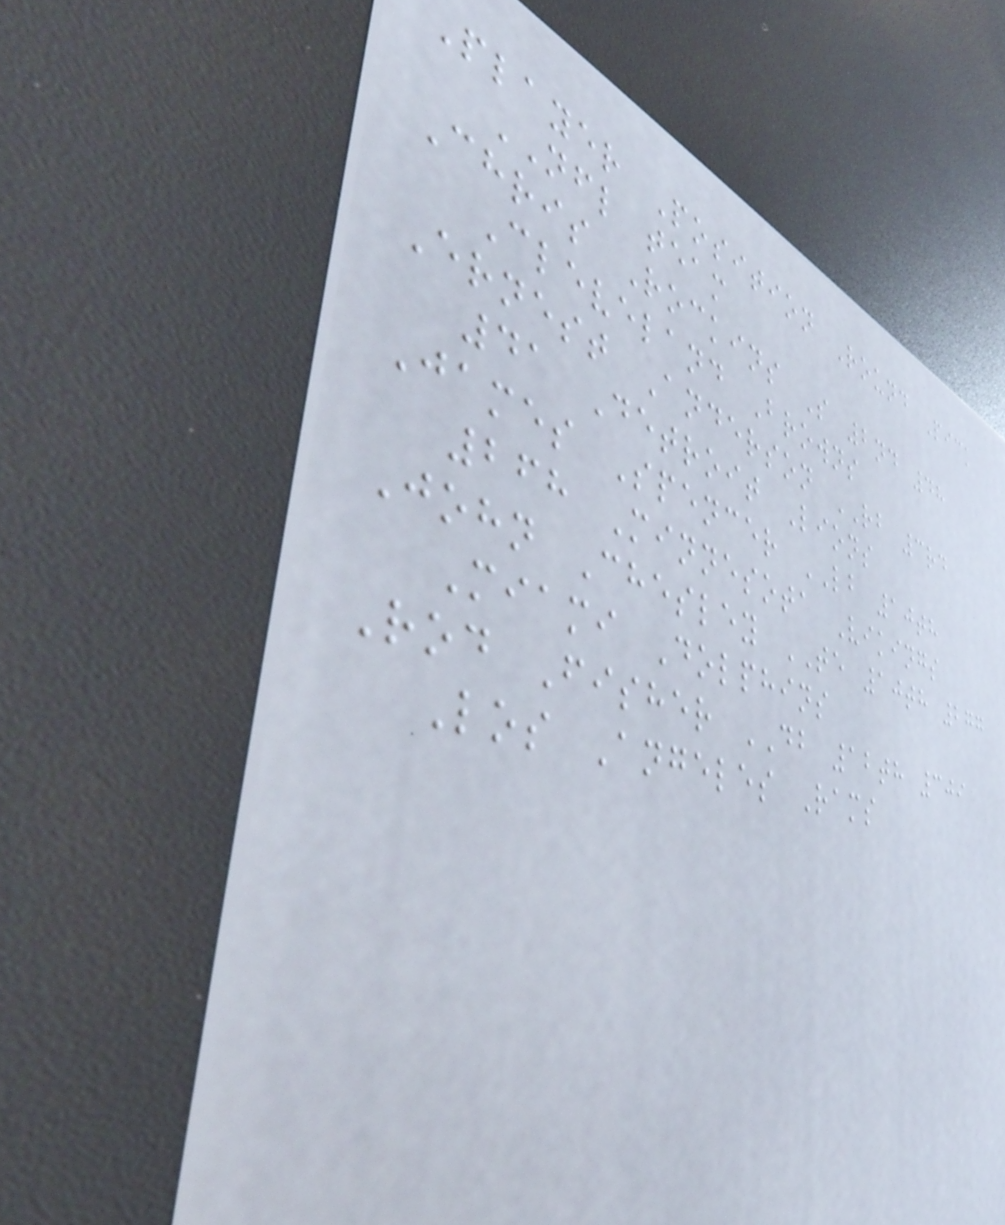Player Position Round Pick
NFL team
Chris Rockins S 2nd 48
Cleveland Browns
Ernest Anderson RB 3rd
41 Detroit Lions
James Spencer LB 10th
268 Minnesota Vikings
John Chesley TE 10th 277
Miami Dolphins
Rod Fisher DB 12th 309
Los Angeles Rams
